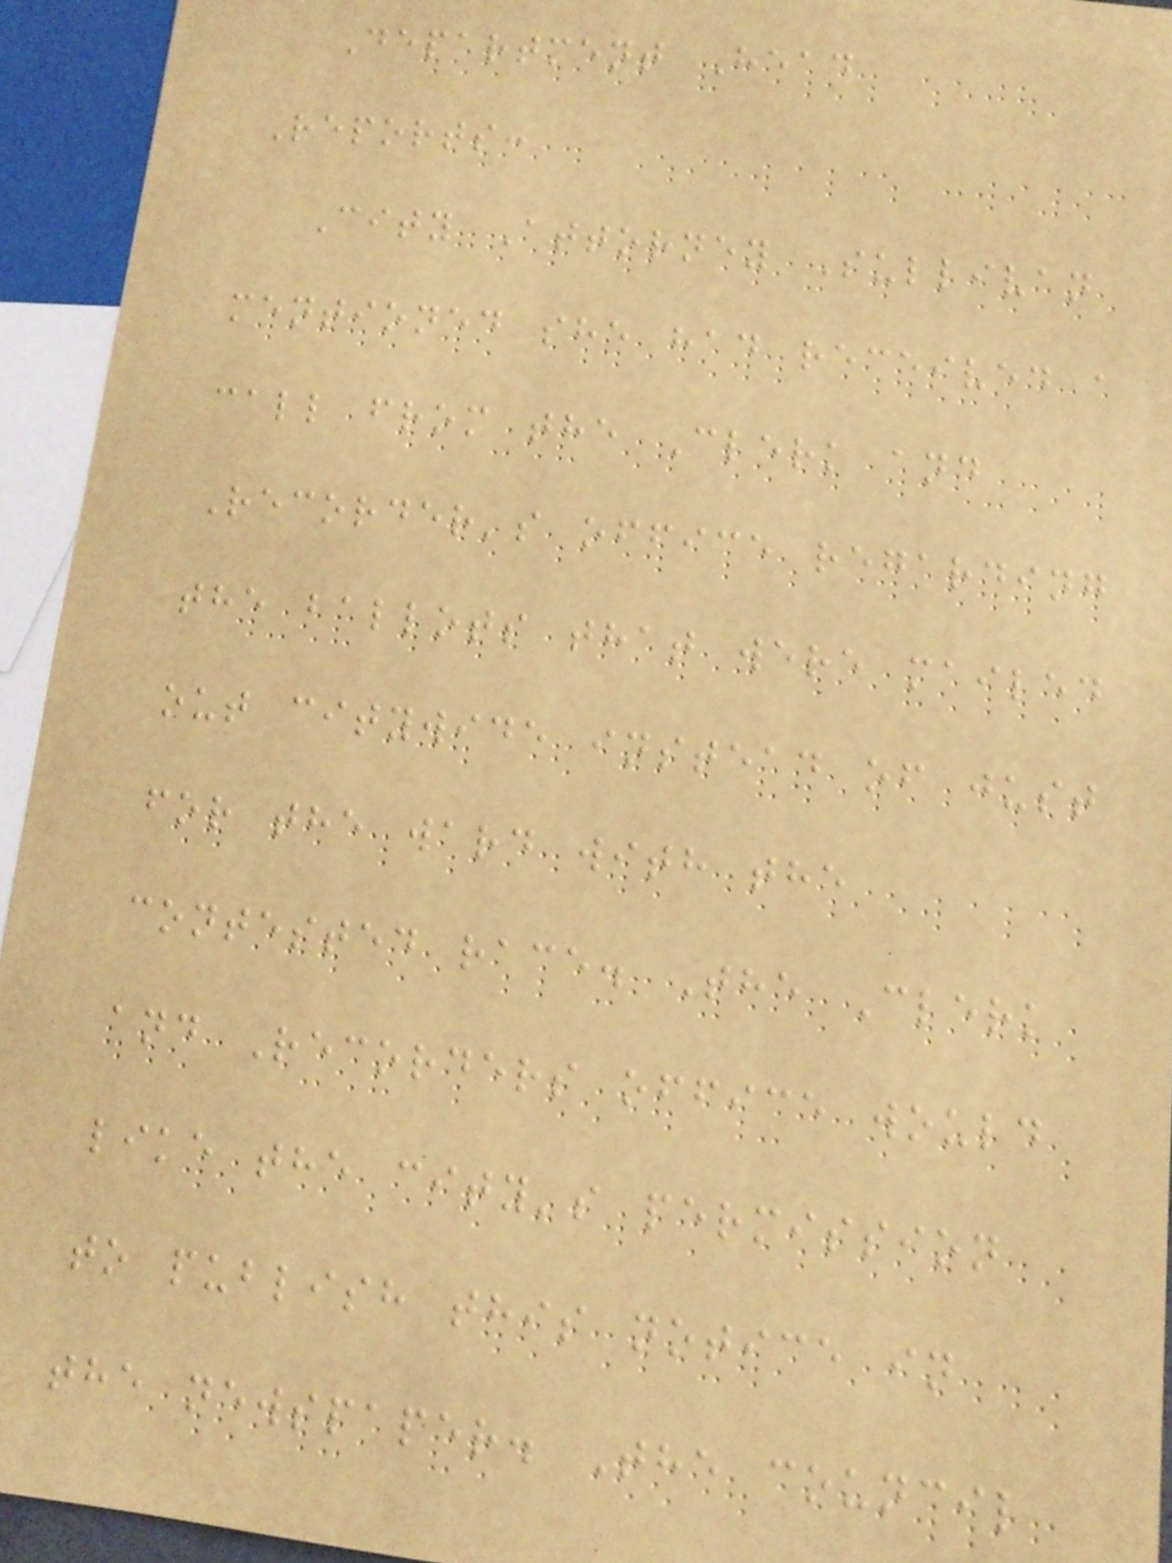Department Head
Reports:
City Attorney Sullivan
mentioned she had received a
call from the Clerk and
Recorder's office regarding
the ballots that were mailed
out citywide instead of just
for the ward with the
contested race. The Clerk
and Recorders office would
like the city's permission
to publish this notice in
the newspaper. The council
